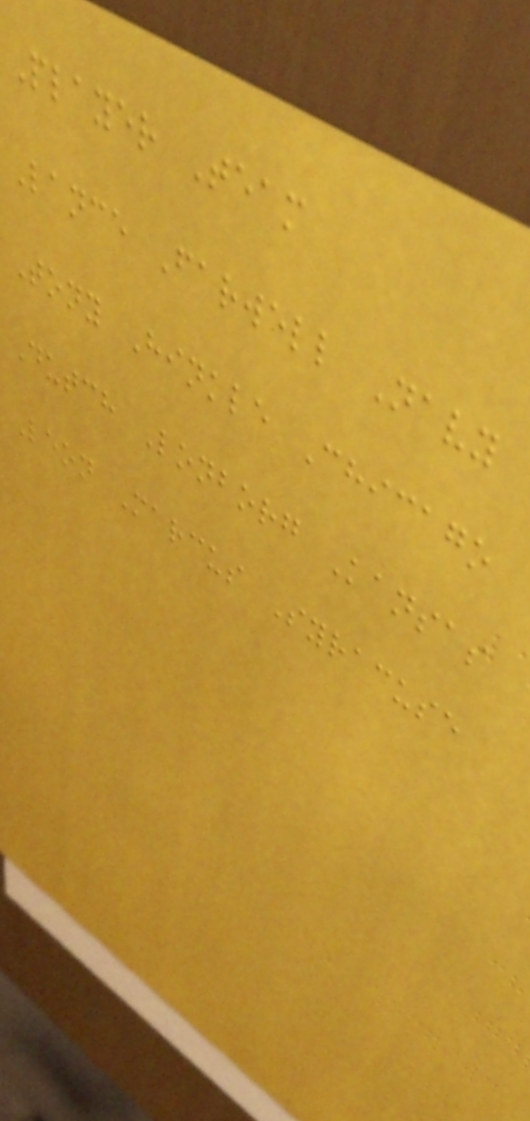Player Team
Lance Farwell Navy
Tony Hinkle Chicago
Dutch Lonborg Kansas
Leon Marcus Syracuse
